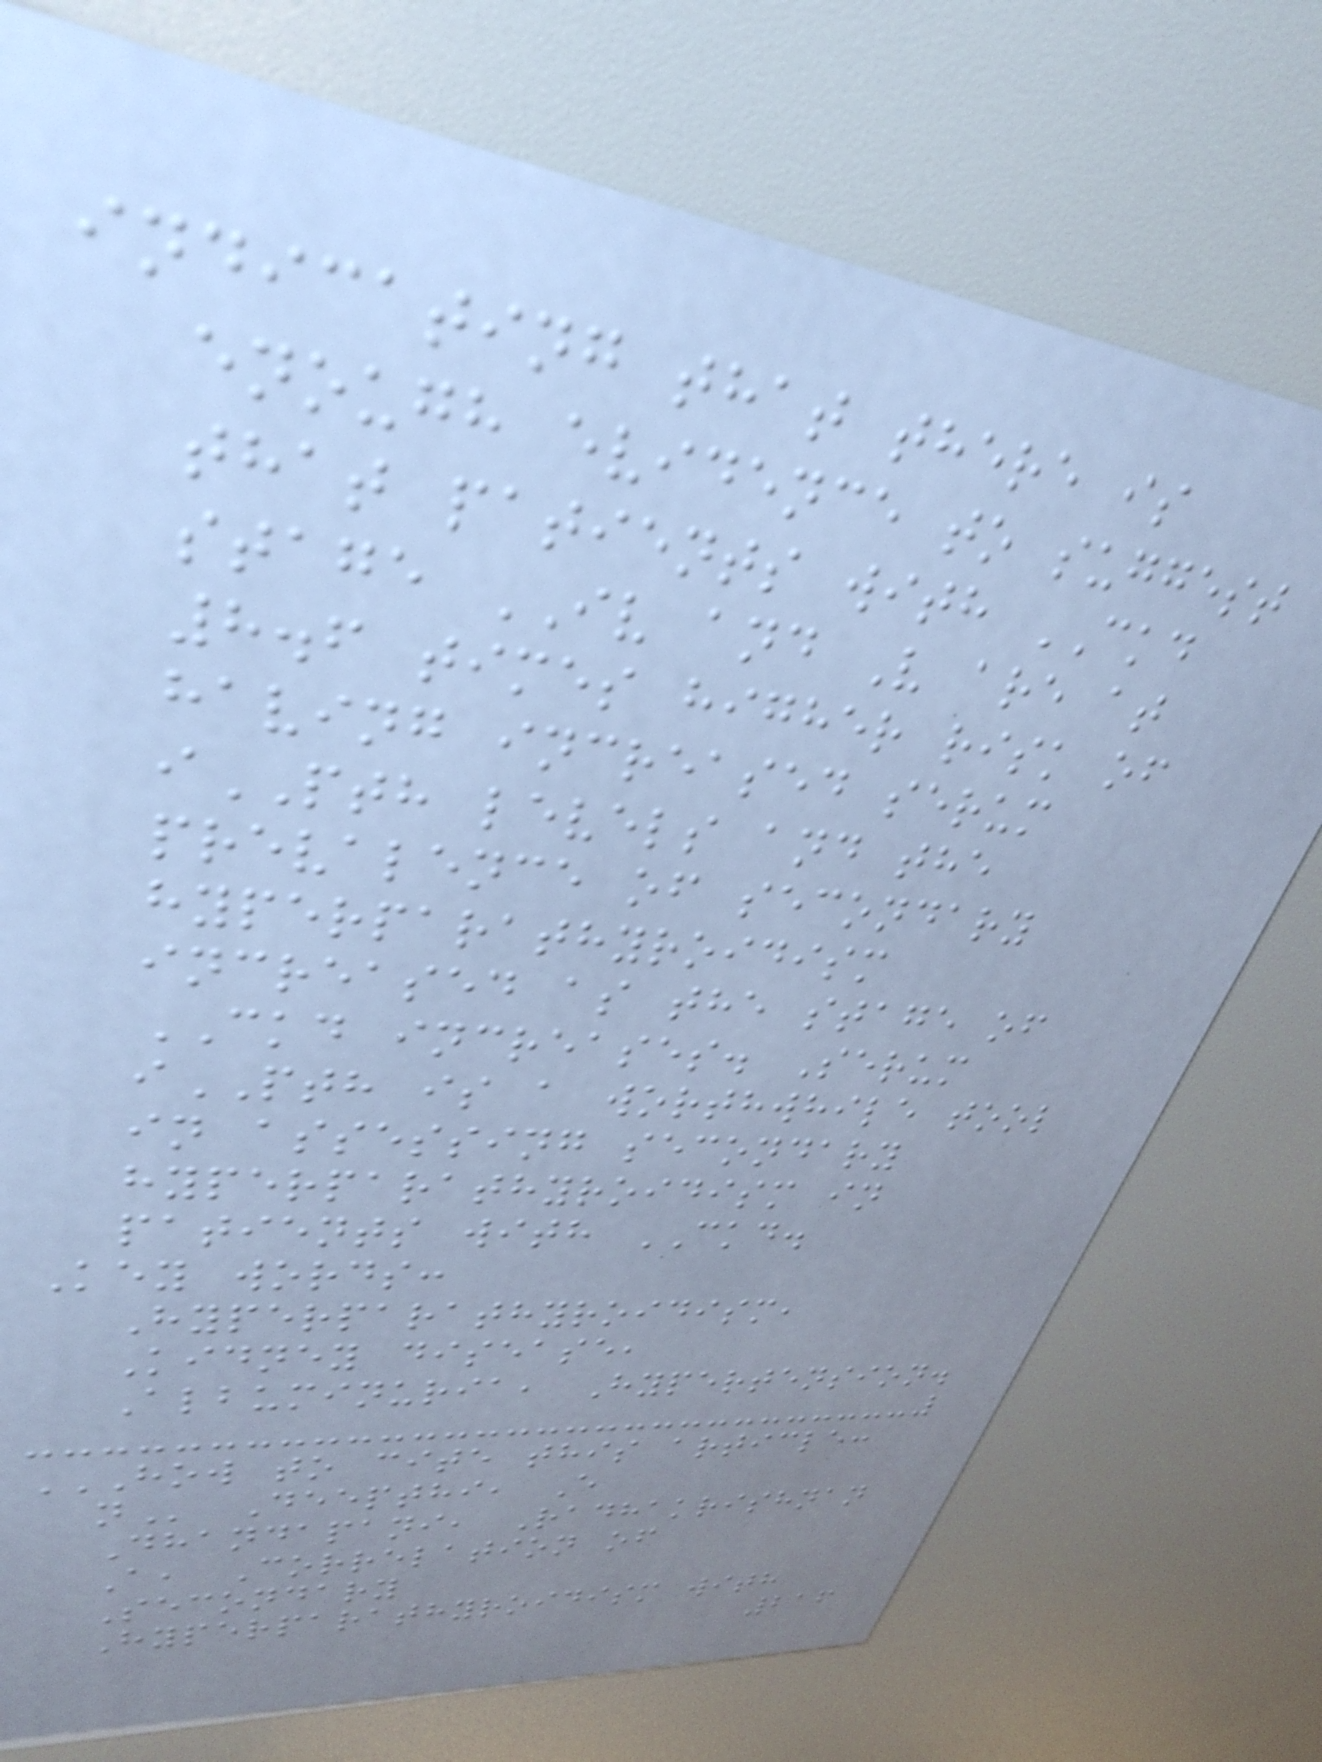indicating that there is
enough evidence to suggest
that patients with CKD
stage IV and V are at
8.6 times higher risk of
having increased serum
iPTH levels and the
prevalence of secondary
hyperparathyroidism
increased as the stage of
CKD increases. Serum
iPTH is a worthwhile tool
in assessing secondary
hyperparathyroidism in
patients with CKD.
Key words:
Hyperparathyroidism,
Kidney disease,
Albuminuria, Hypertension.
HOW TO CITE THIS ARTICLE:
N Deepthi, E
Dhandapani, Radhakrishnan
A, Correlation of
Secondary
Hyperparathyroidism with
216
